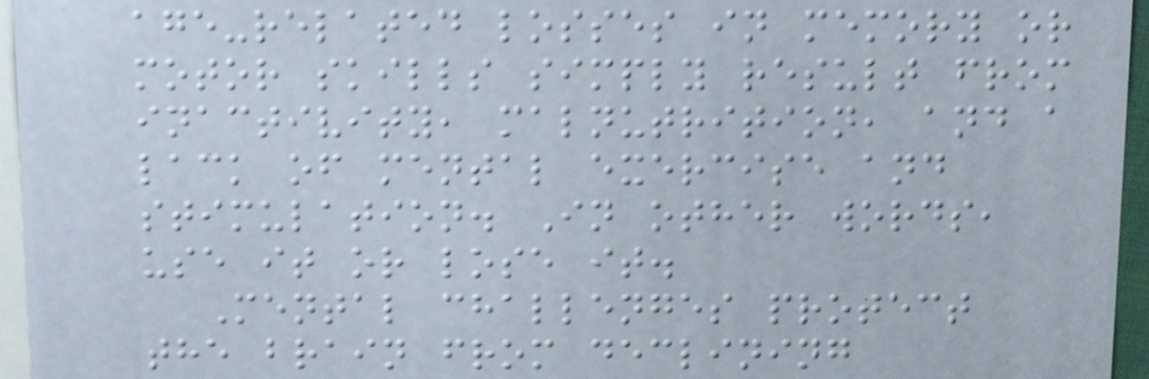age-related losses in memory or
motor skills simply result from
inactivity, malnutrition, and a
lack of mental exercise and
stimulation. In other words,
use it or lose it.
Mental challenges protect
the brain from declining
